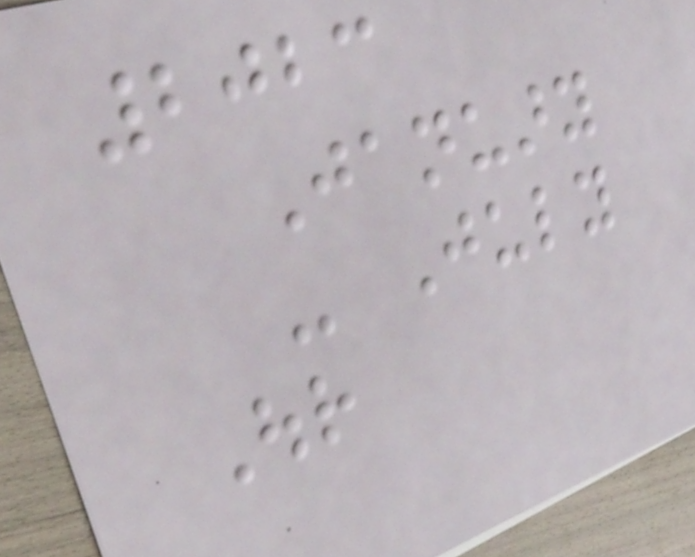2023
January
- July
Our
